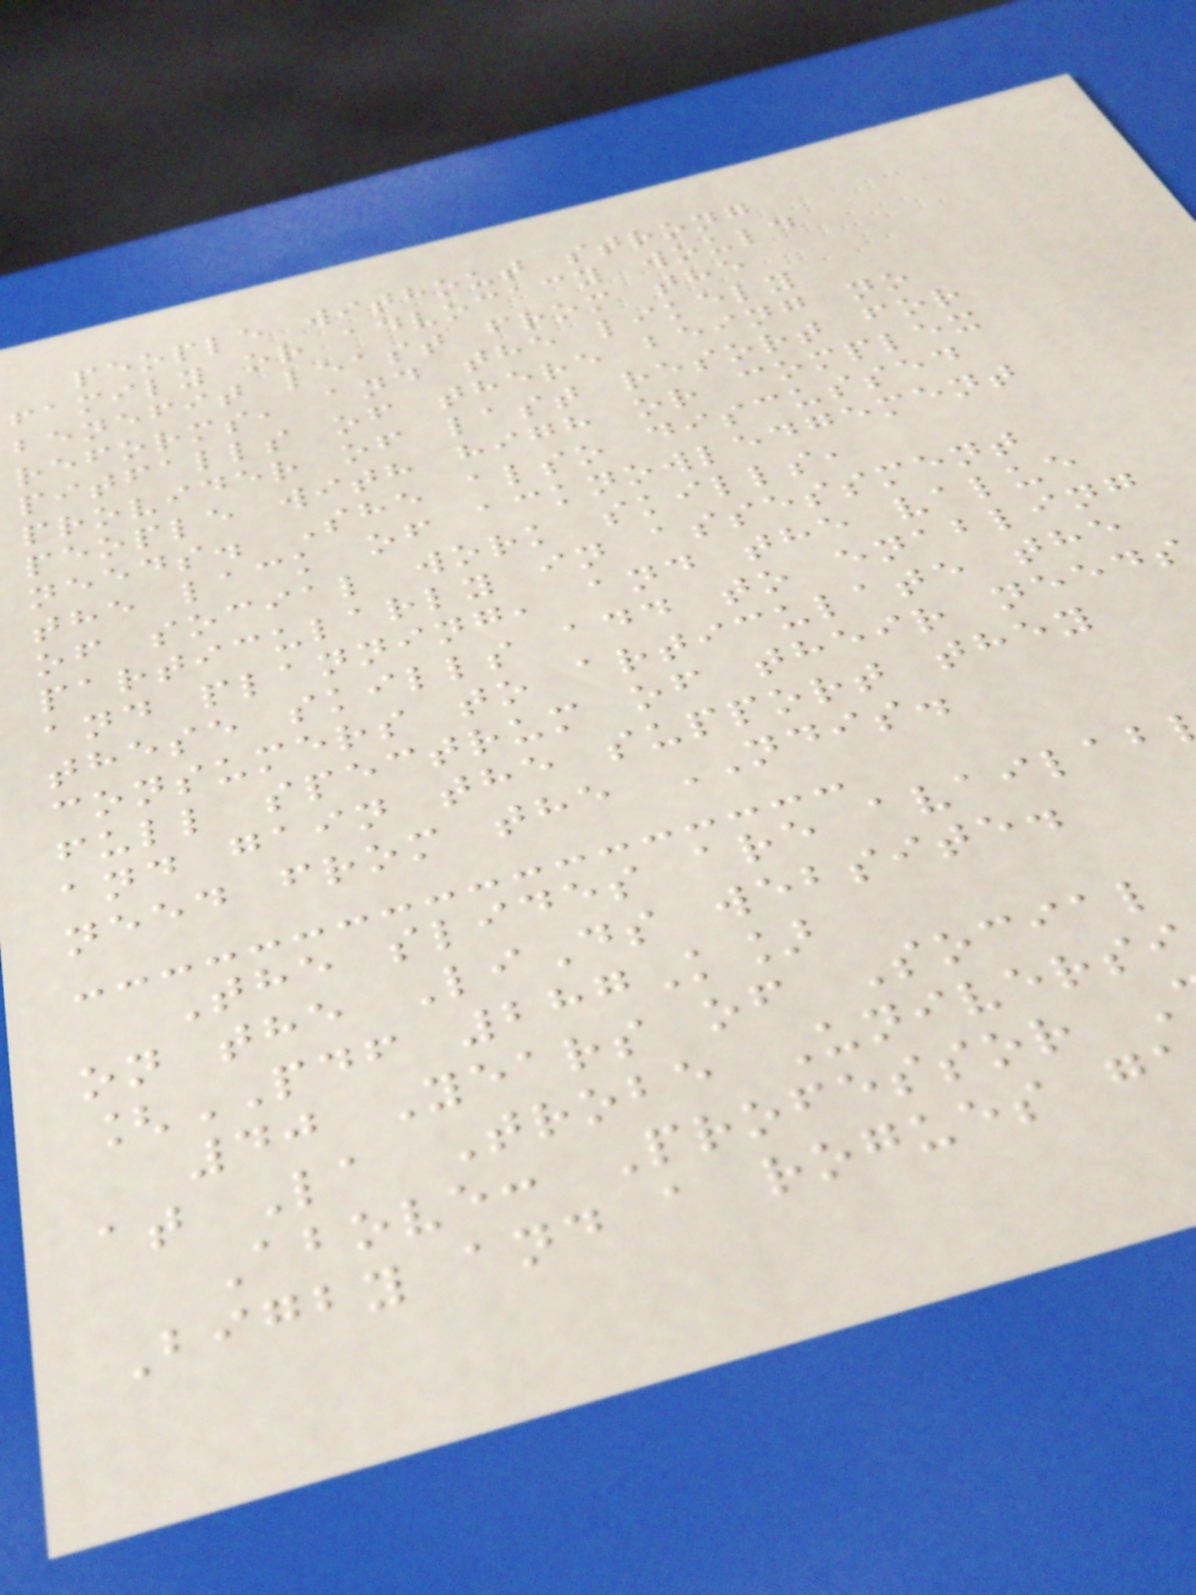people without strong
family or advocacy would
benefit least from the
reforms, and the likely
pitfalls of there being no
provider of last resort for
people with high or complex
needs. She also discussed
the lack of acknowledgement
of social work skills,
particularly in assessment
and planning, and the value
these skills add to enabling
consumers to articulate the
full spectrum of their needs
and gain the support they
need from the NDIS.
The slides are availab
on the LiDs website.
[PDF 287K]
40 Years of Social
at La Trobe Universi
Above: Professor
Bigby and a rogues g
